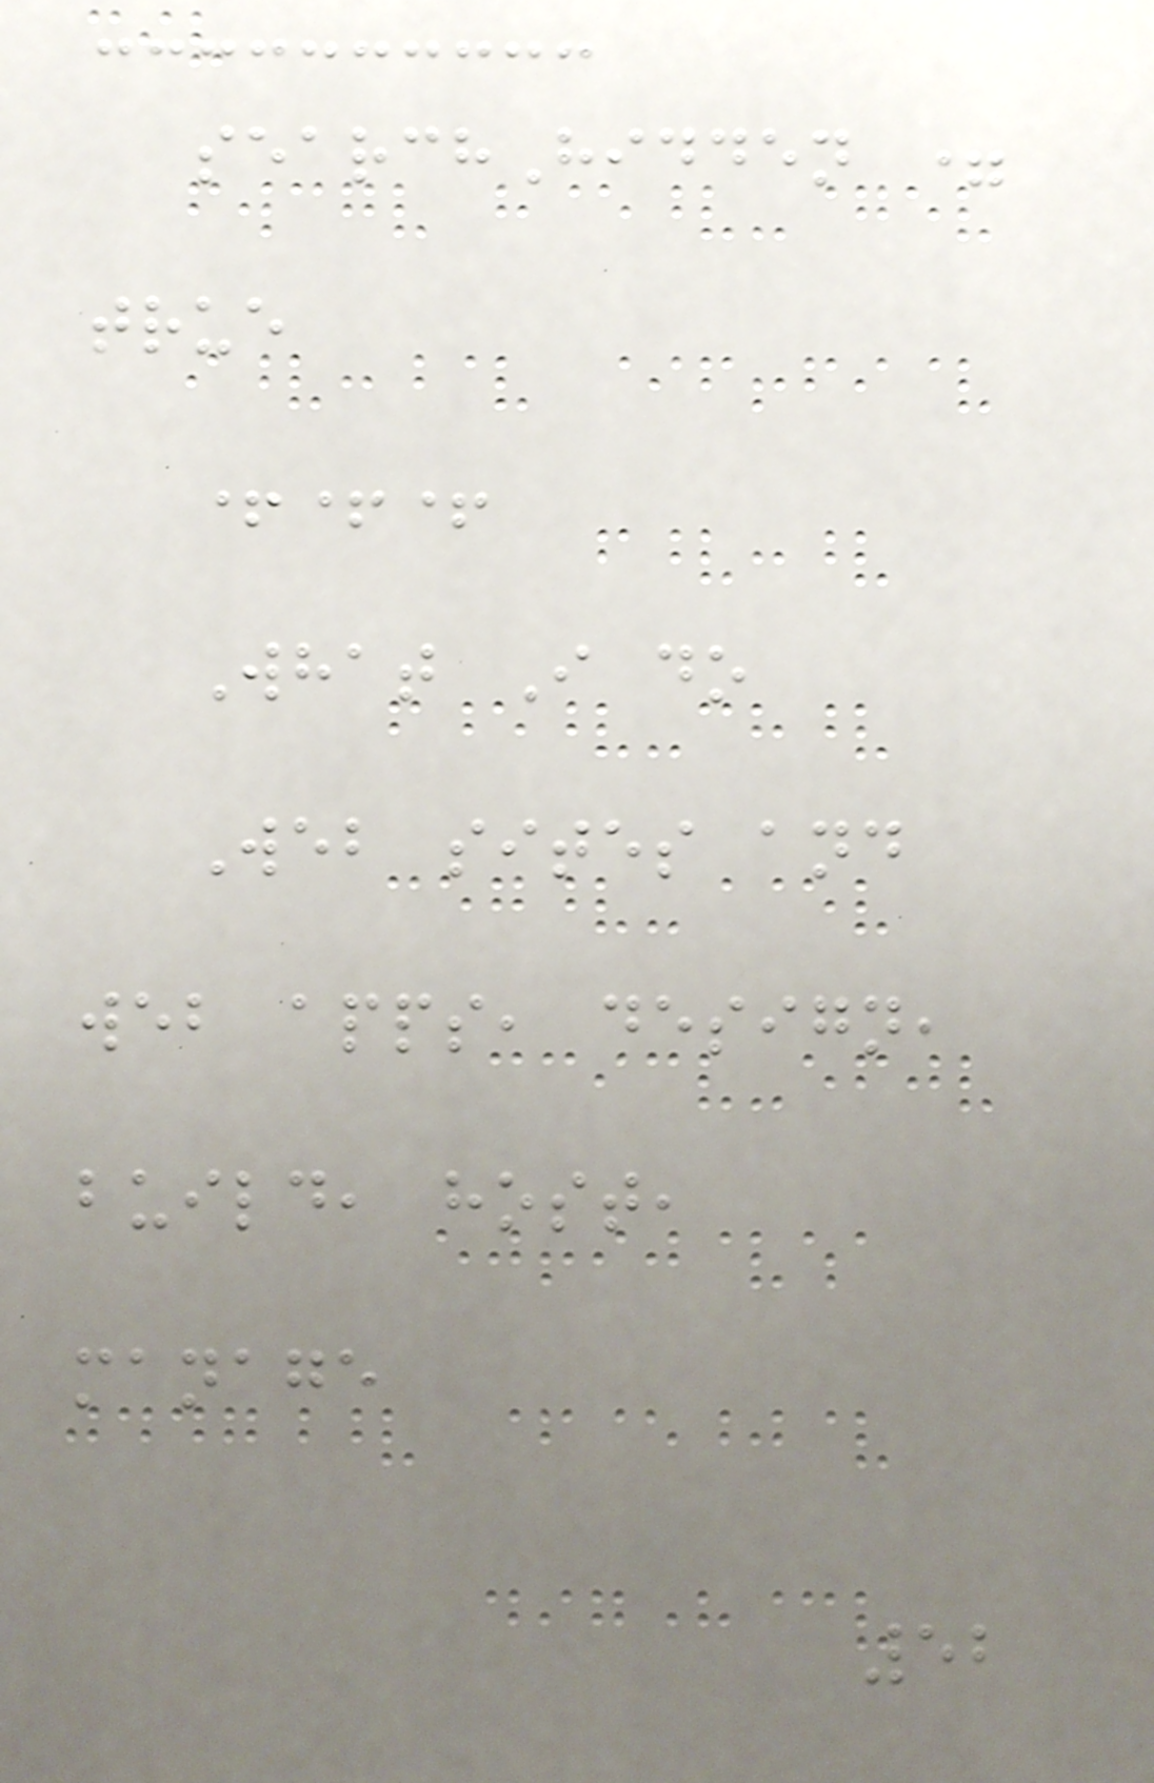searchHidden =
true
+++
What I do
Web sites and
web apps, design,
build, host,
manage
52
